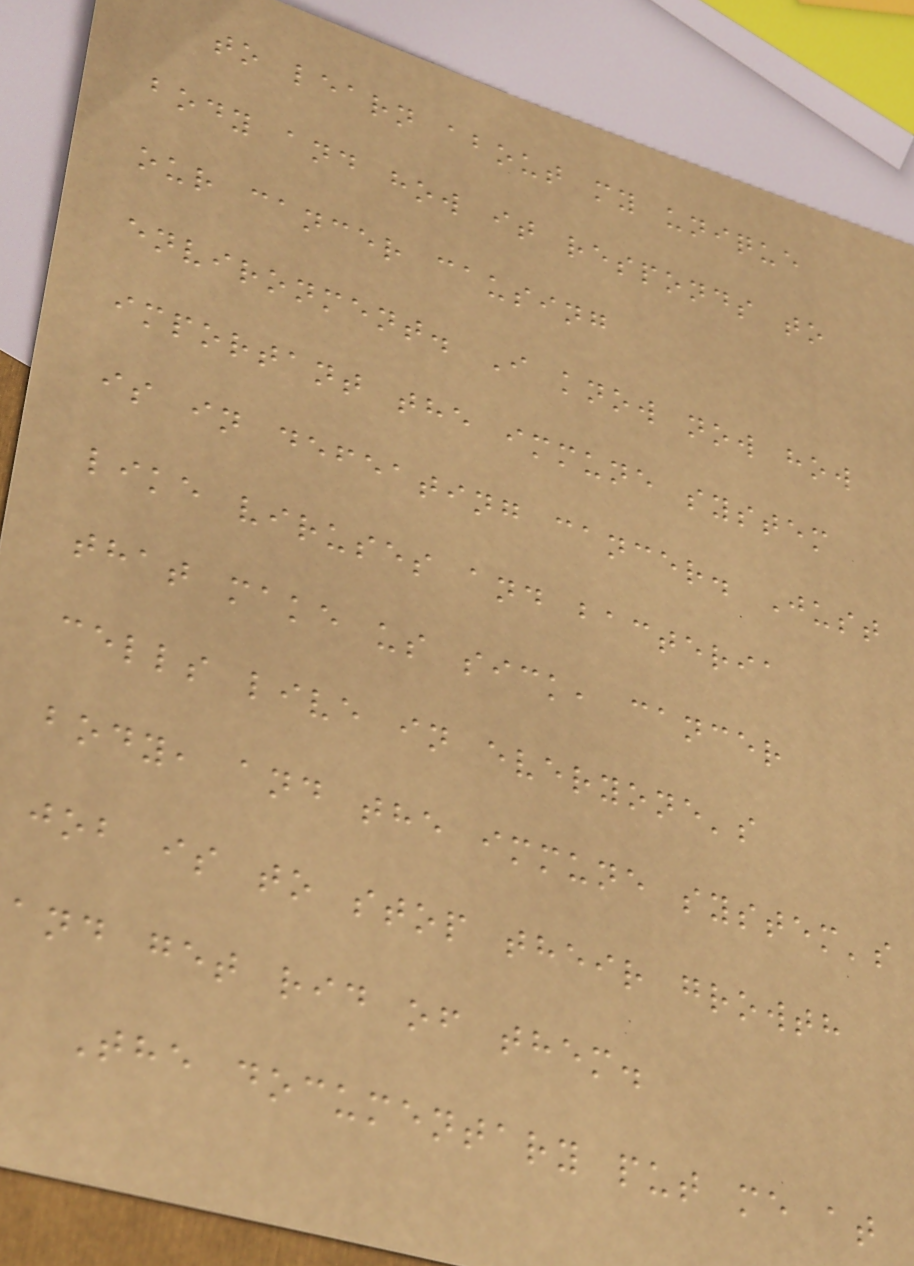to learn about my unique
body and how it responds to
our cancer causing
environment. I know now how
important the immune system
is in defeating cancer. Just
like viruses and bacteria
that make us sick, cancer
cells live in everyone's
body, and the immune system's
job is to stop their growth
and get rid of them.
The documentary put me at
